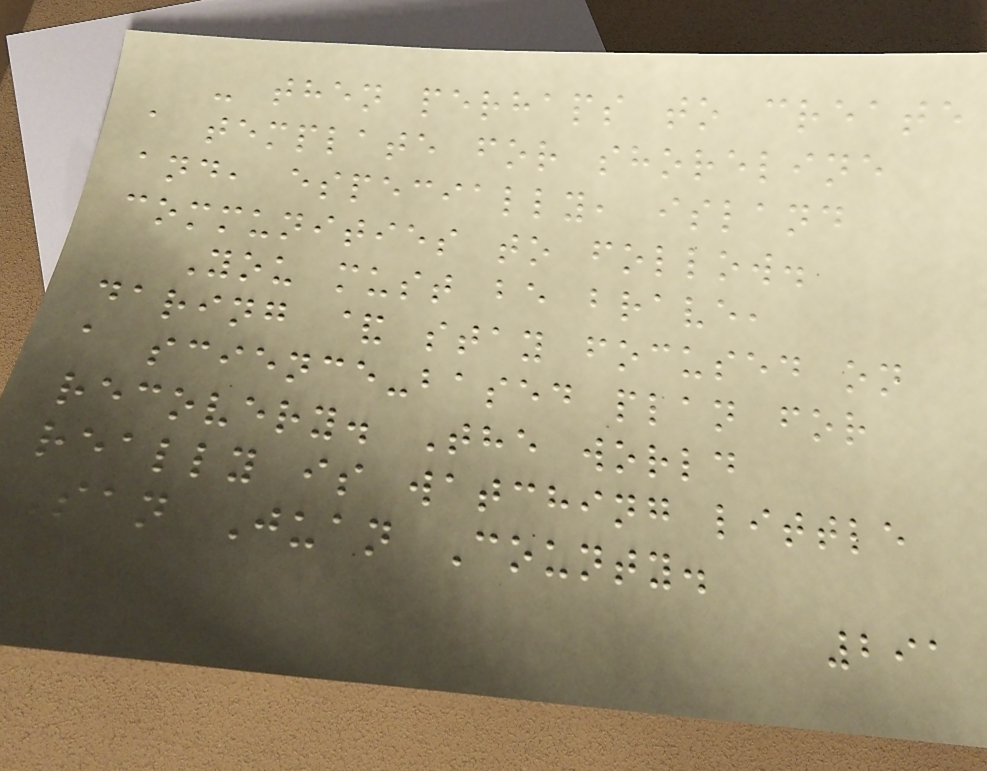- then perhaps to create
a template for shoreline
and, especially, island
communities to follow.
You must be brave,
daring & stay focused on
a science-based plan for
recovery. The world
really is watching little
San Juan County.
291
